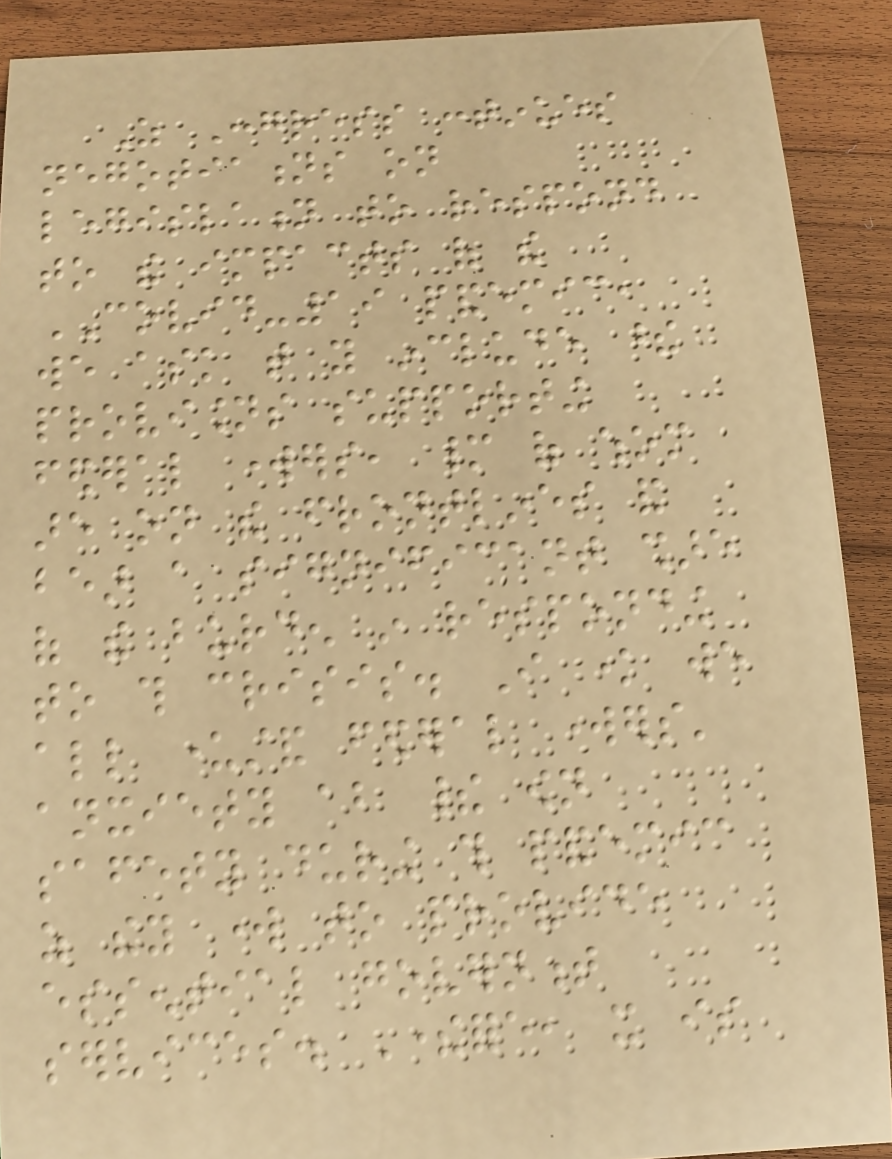As Congress continues
negotiations on
legislation to respond
to the impacts of the
COVID-19 pandemic,
we ask that you include these
provisions supporting
federal workers, many of whom
are on the frontlines and
bear a significant share
of the burden in responding
to this crisis. I know we
all understand federal workers'
anxiety about their own
safety during this pandemic
as they work to provide
essential government
services. Therefore, it is
